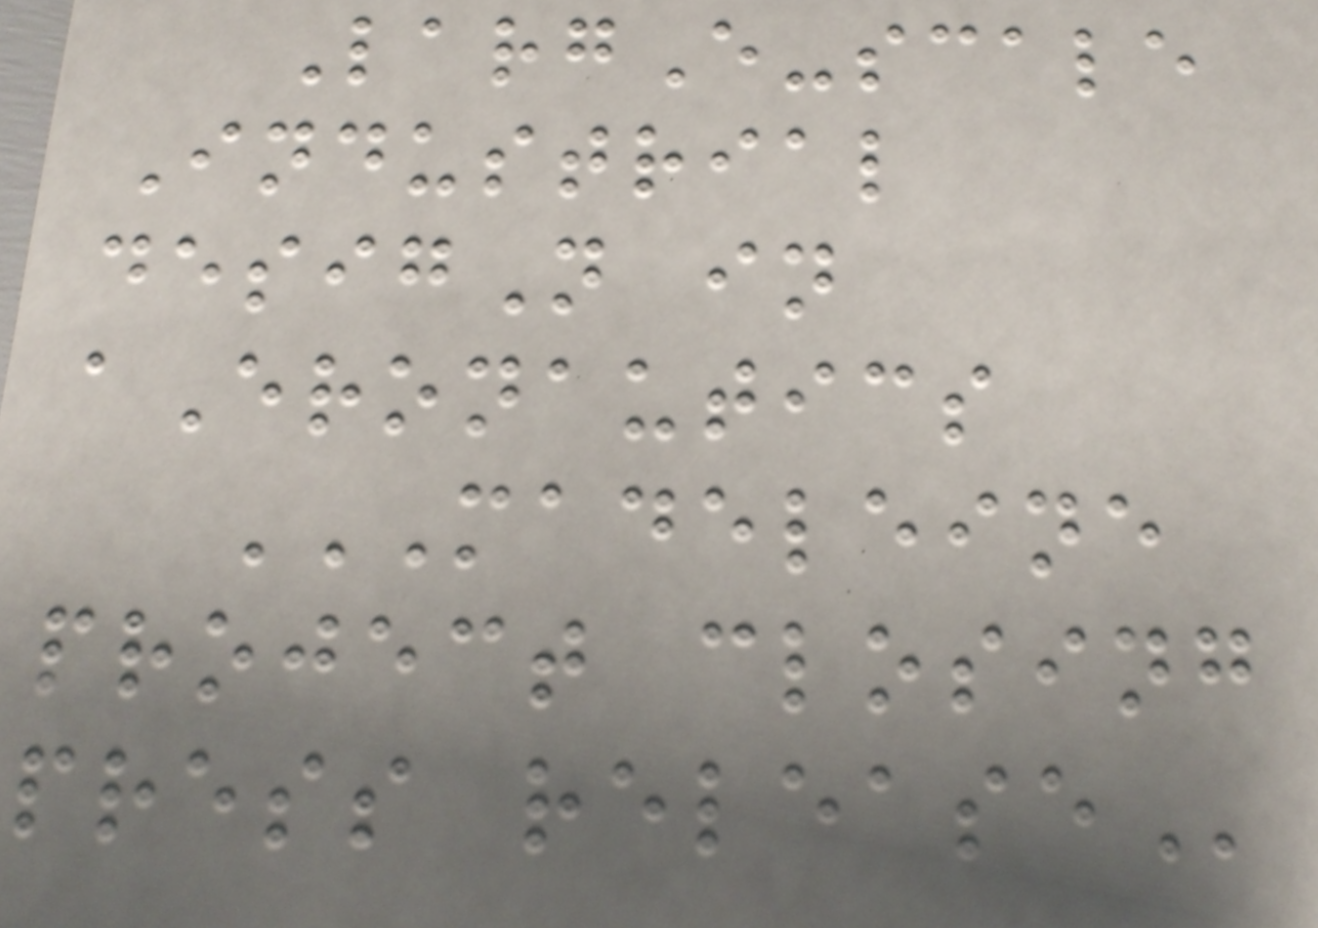LargE-scale
Industrial
desigN in
aEronautics
MADELEINE
PROJECT CLOSING
PRESS RELEASE
